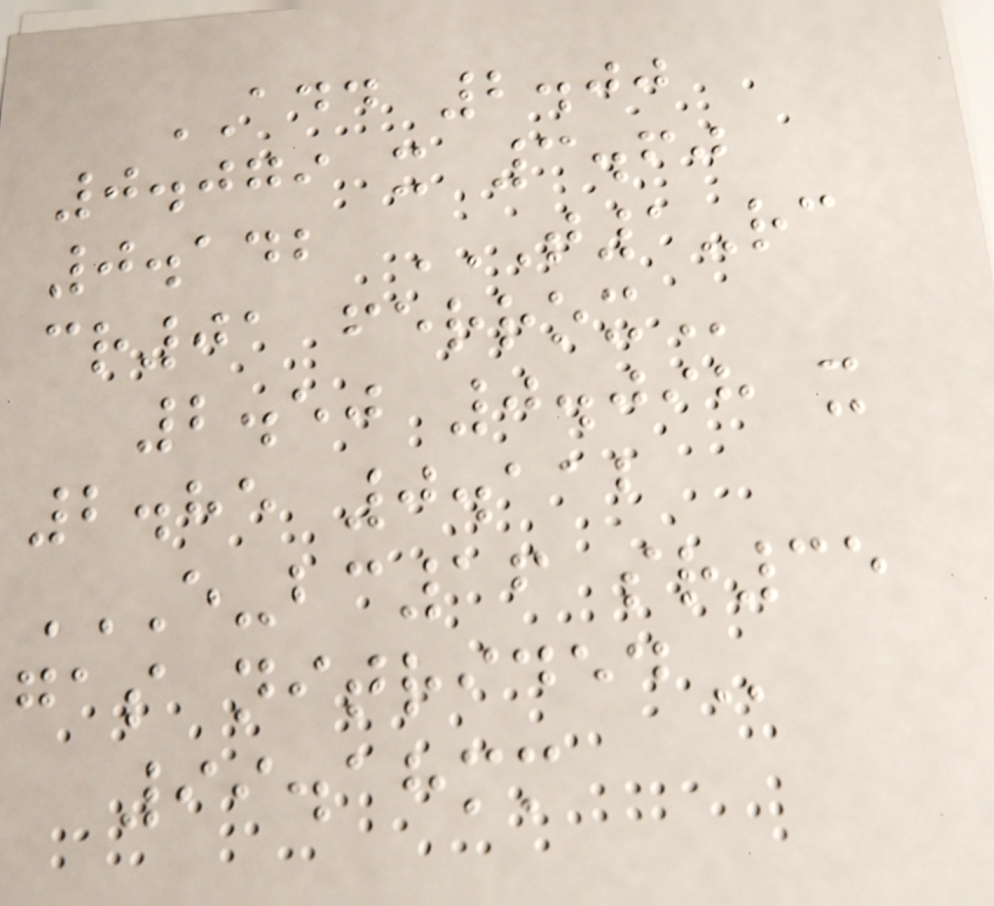ADD 2.00
0.079 x 3.60
0.142 T1-RC
CR01 FERROX
2.50 0.098 x
2.85 0.112
E-BC16 SR35
GAS NITRIDED
99.18mm
